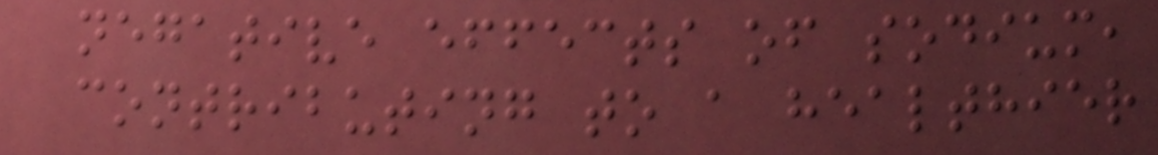negative effects of sodium,
contributing to a healthier
